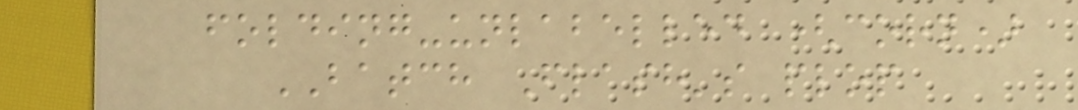folding-unlabelled (corn)
BATCH Flash's plop
